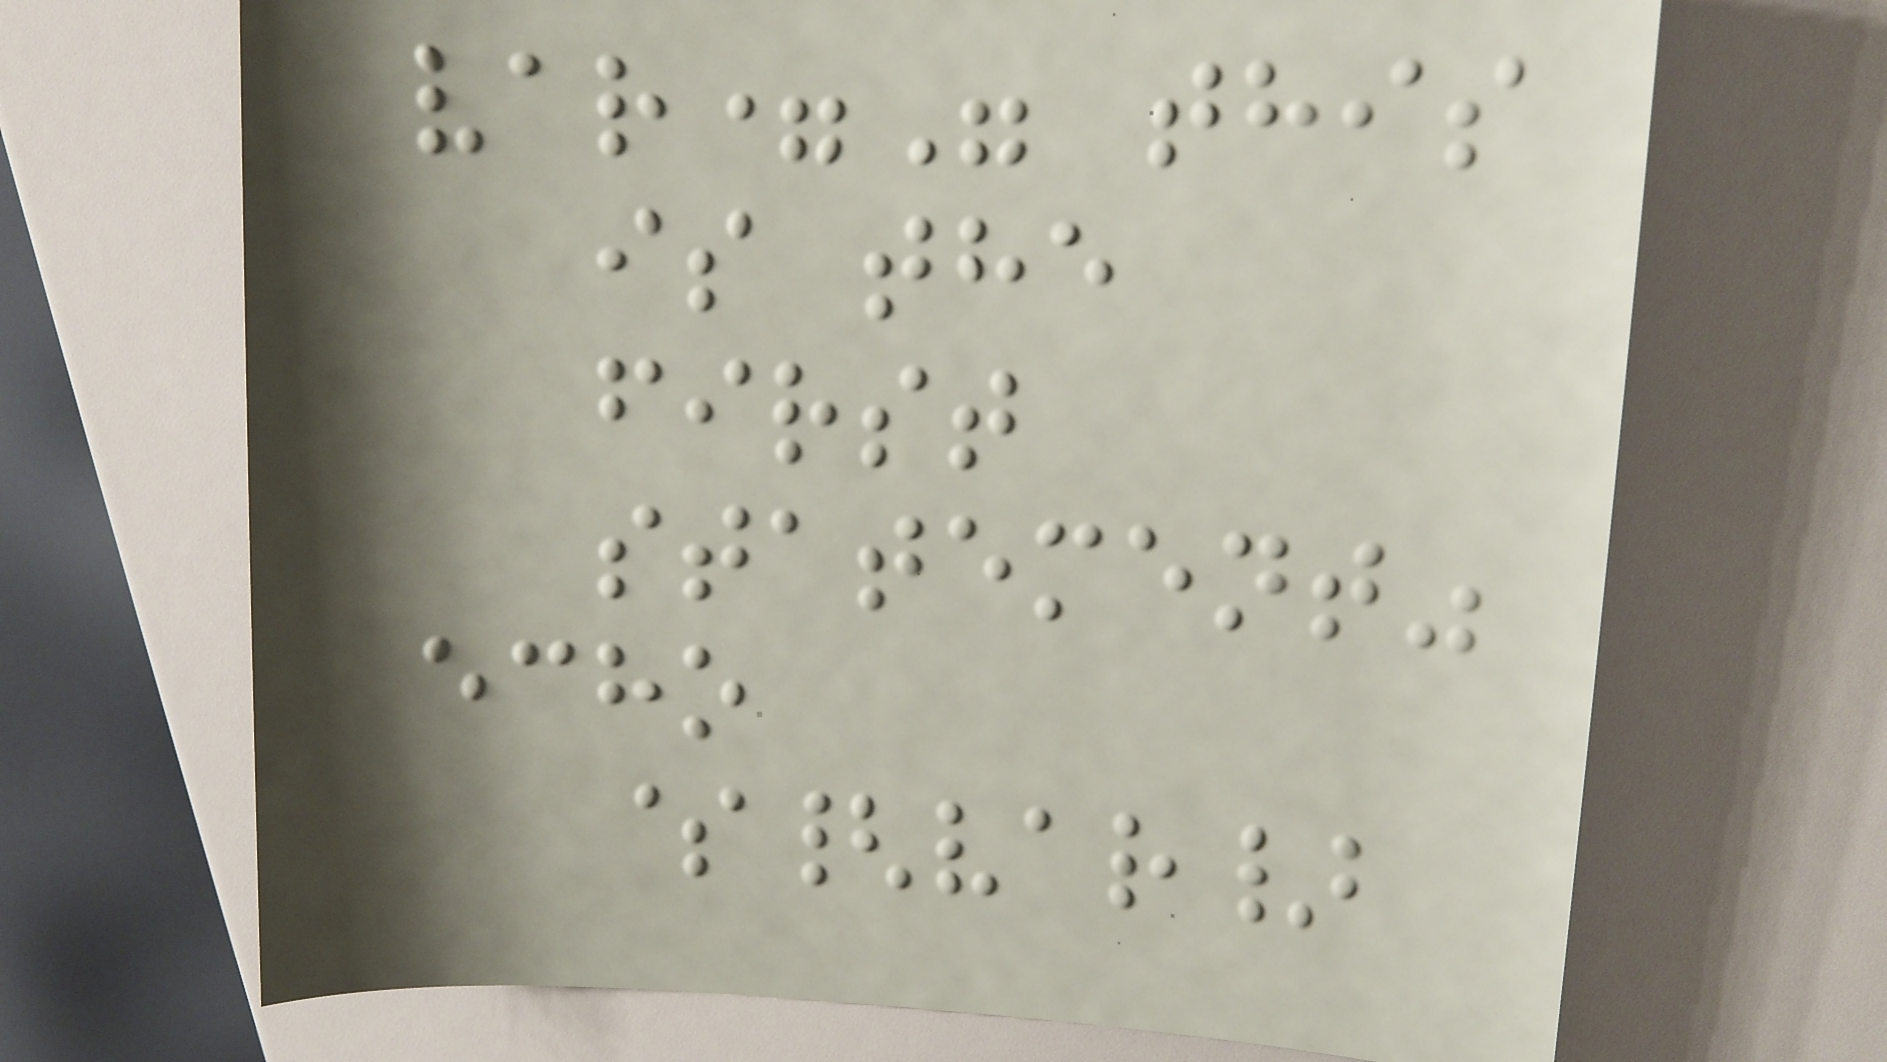var=" this
is the
first
statement"
echo
${var}
